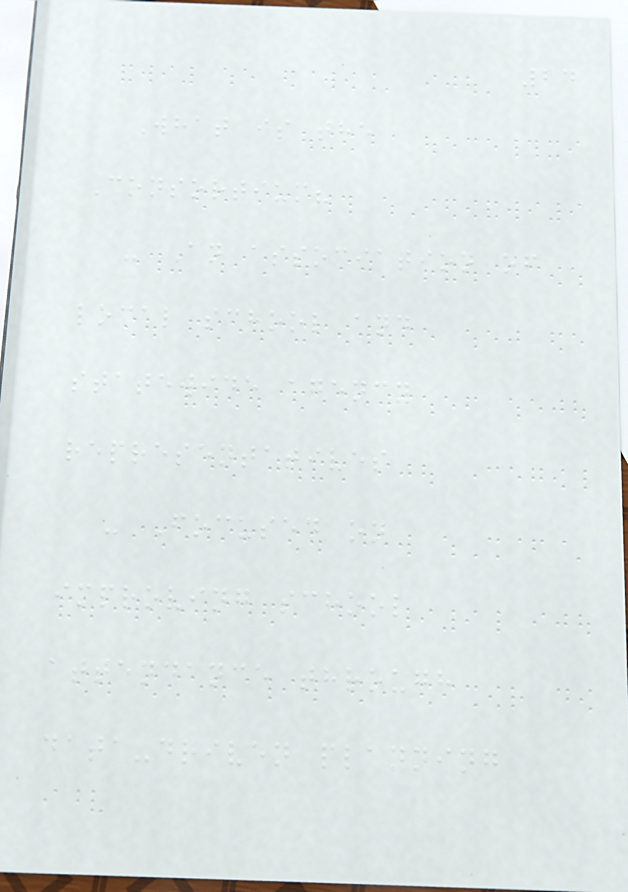24
What is the
Consortium?
- An association of
local school and
statewide agency
representatives
- Focused on
improving school
attendance through
data-driven planning
